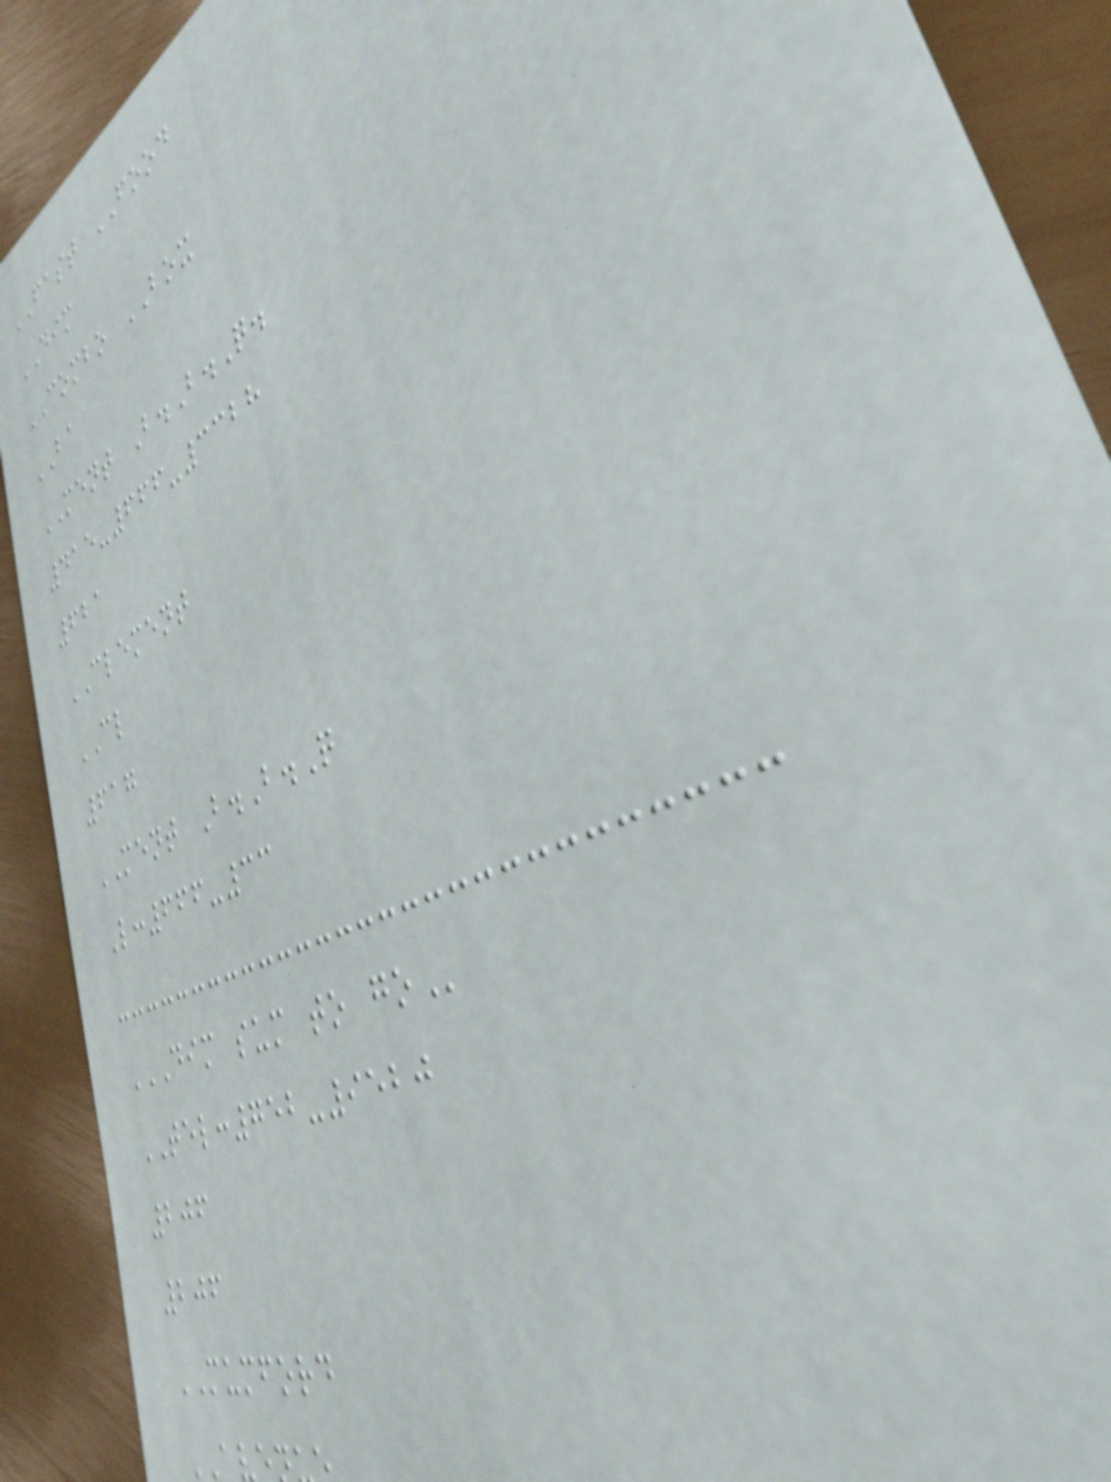FAST FOOD
DIM
COMBO BOX
BA
MENT B.B.Q.
415-666-3328
621
CLEMENT
CL
617
MENT B.B.Q
L:666-33
DIM SUM TO GO
TEL:752-9520
206
206
MUMFORD
AVE
